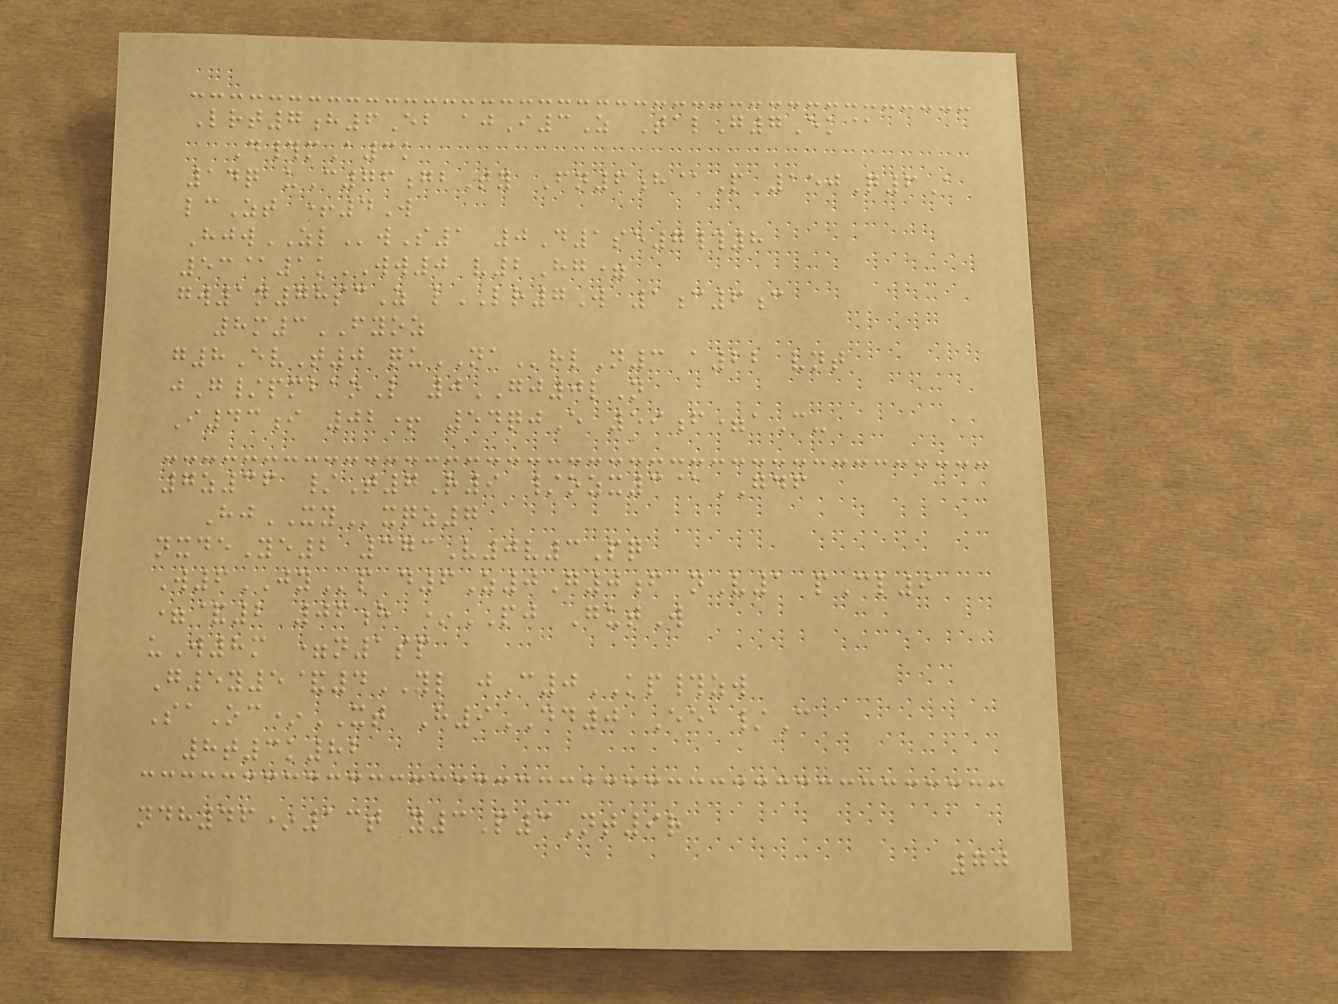Lrt7h6Eb ajI3Z TalG7Ek@
D#mA3k
14q uC76gbTy Fn6h@P 150Q6A
lcZt +4W
HjwZLwS1 0D1se7#8
53@1kWW0 v2Hg=
gw1n78scZ lLR7W 1c6c
8m3FYOZ
g8EvT0 quNArlN3 a22 vnt
jG/pmbaoL 0GJ0lN
I43i 02+ 54qjE 59f=aC-
7z36 /T7R9 /ozx3@GDF
HjXYxqz7
nxdeYe2 373V0v3Pq
W6JYp d6Z0G0f nV1 pCl9
=&2 06h *PJ GutW
uW8m =n1sp
G5y5&4YL jC0KP#zw
SaOc*XT H9DD0 Eea/C
8t3k82
ndh46*13t y3P3Nt9r
70
